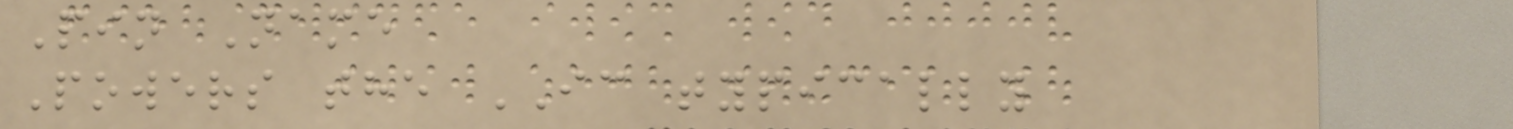Pin Name
Powers the IC typically
